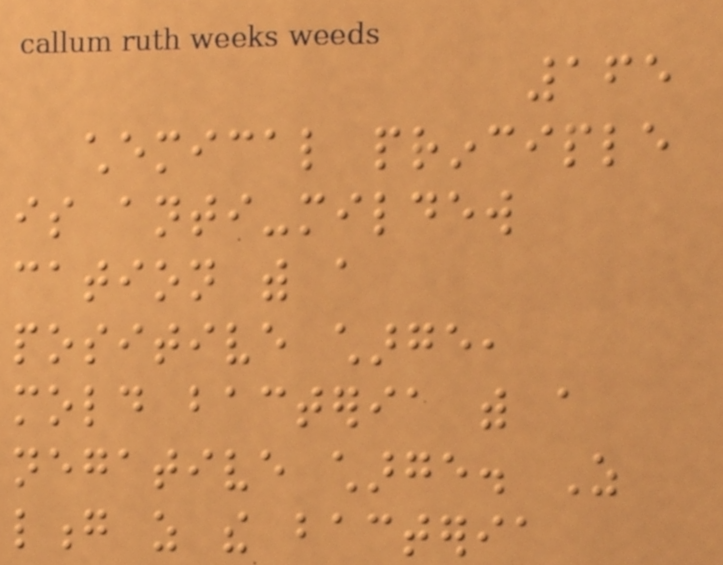165
chemical principle
is anti-mildew
cation with a
positive charge,
mold bacteria with a
negative charge. As
long as the bacteria
